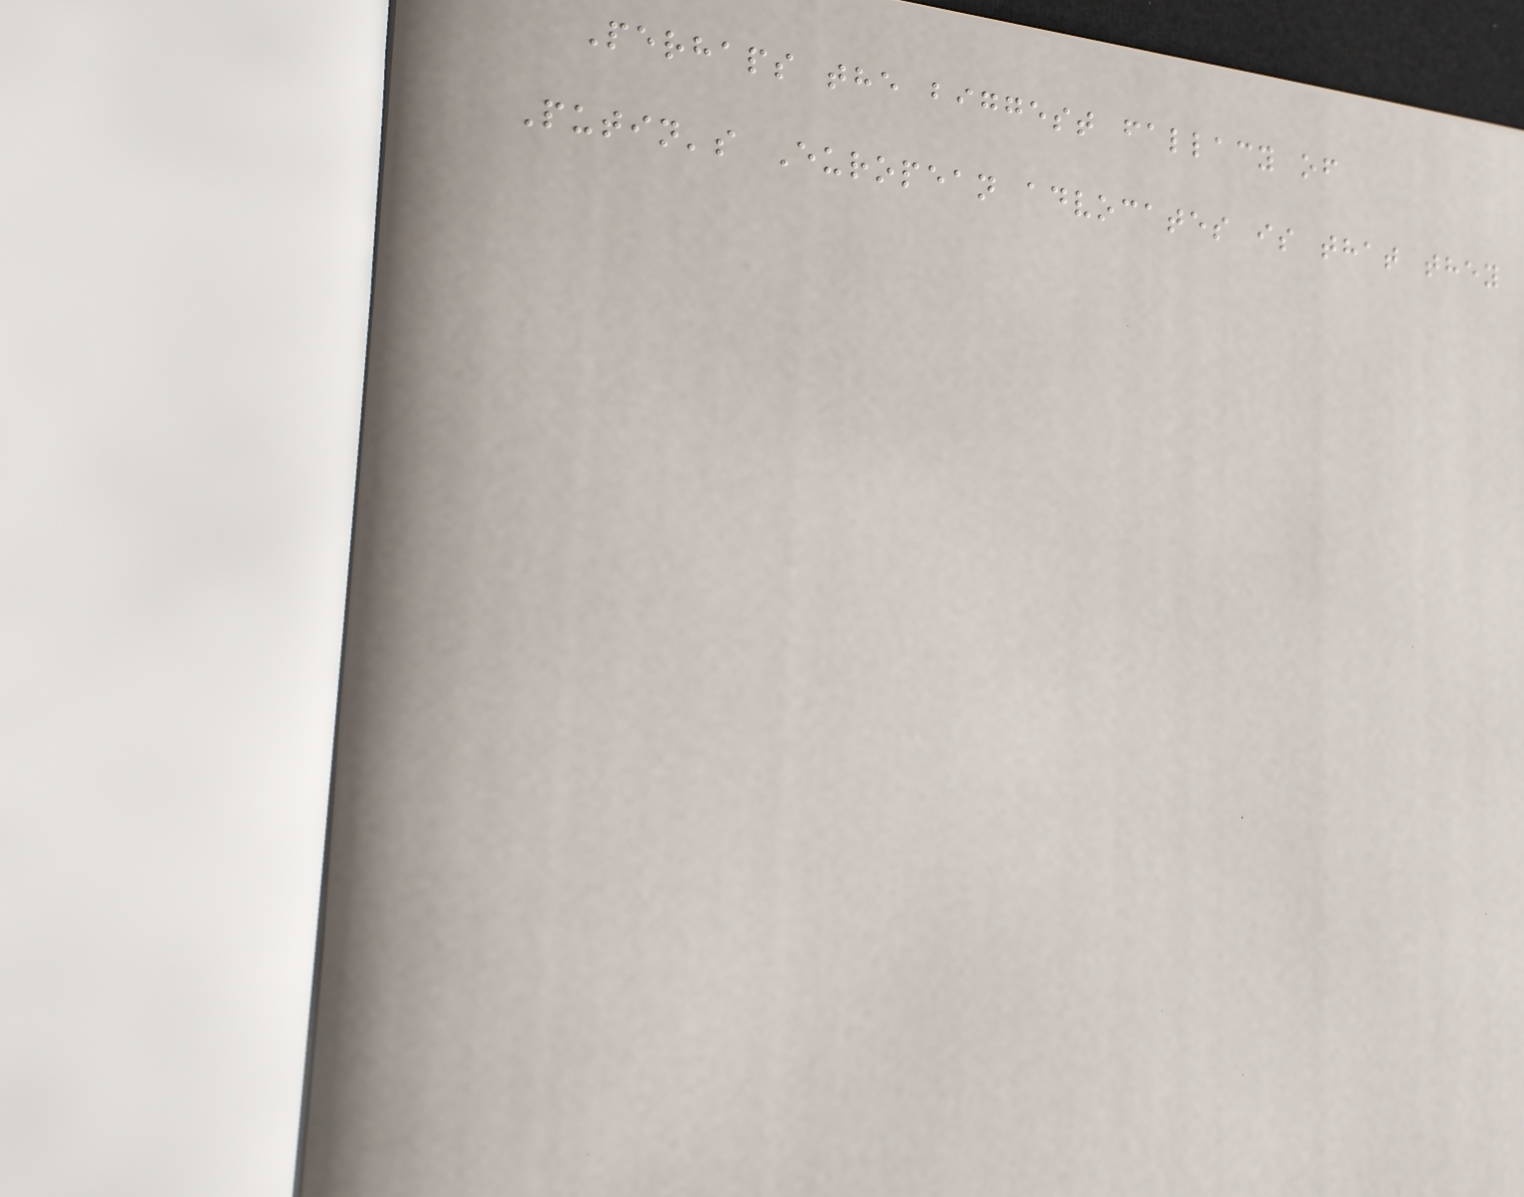Perhaps the biggest fallacy of
Putin's European advocates is that they
